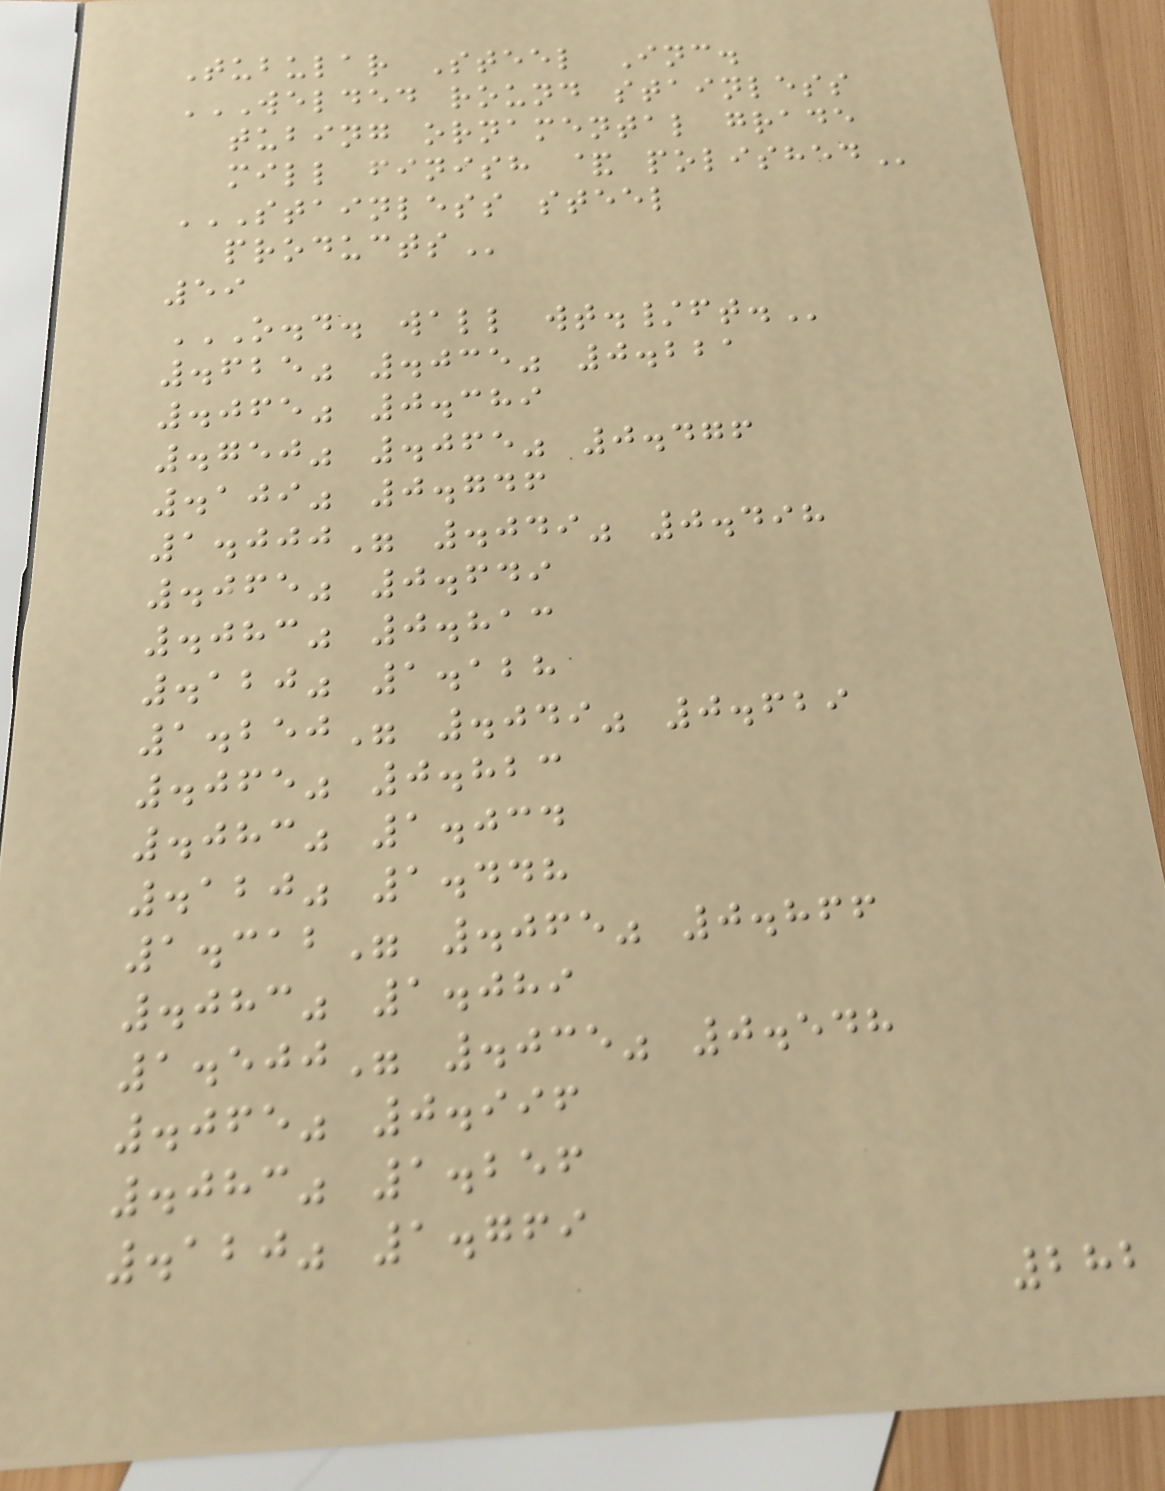Tubular Steel Inc.
WELDED ROUND STAINLESS
TUBING ORNAMENTAL GRADE
MILL FINISH & POLISHED
STAINLESS STEEL
PRODUCTS
59
O.D. WALL WT./FT.
.625" .035" 0.221
.065" 0.389
.750" .065" 0.476
.109" 0.746
1.000" .049" 0.498
.065" 0.649
.083" 0.813
.120" 1.128
1.250" .049" 0.629
.065" 0.823
.083" 1.034
.120" 1.448
1.312" .065" 0.866
.083" 1.089
1.500" .035" 0.548
.065" 0.996
.083" 1.256
.120" 1.769
282
